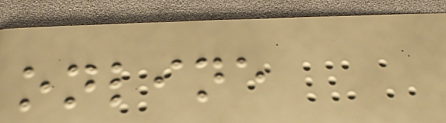online
